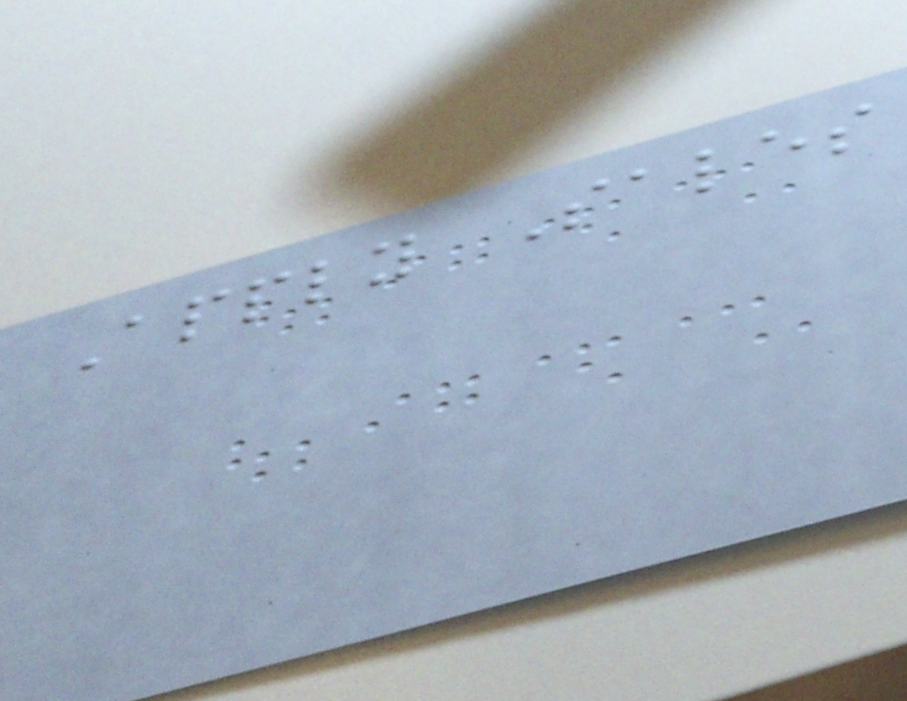Apply Sales
